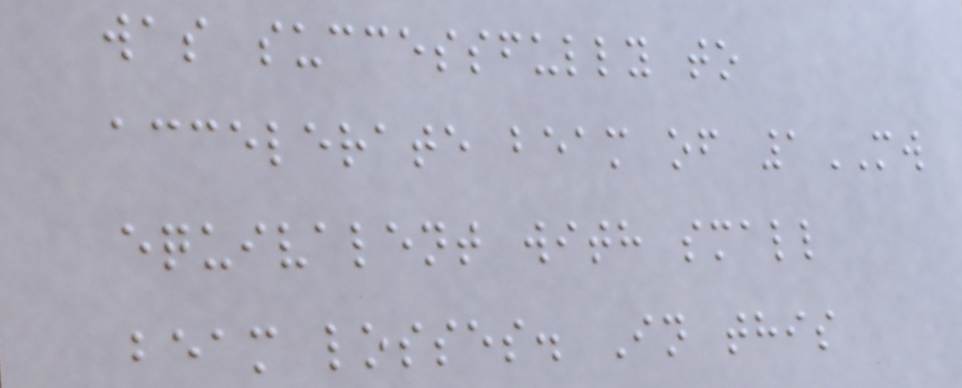was successfully to
accelerate beam of 1MW
equivalent with small
beam losses. In this
